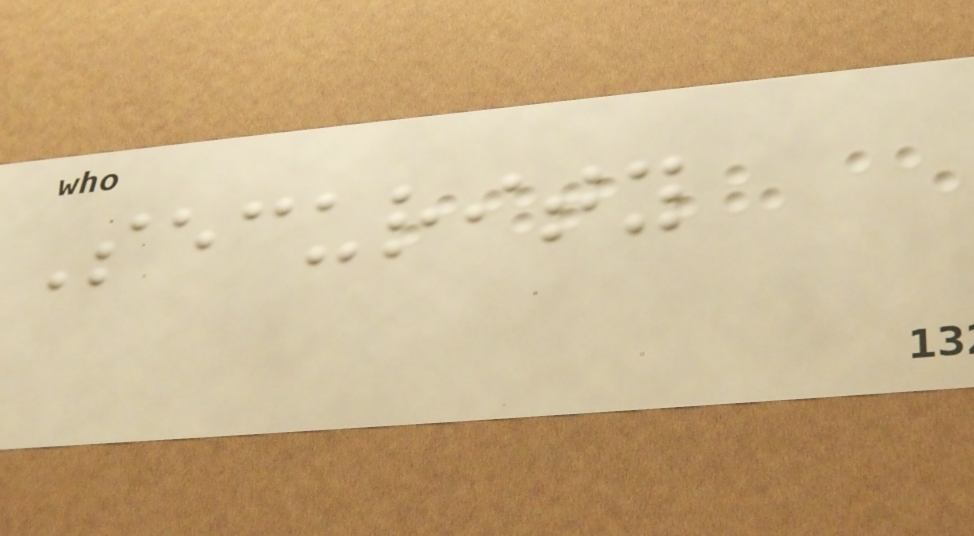Security
